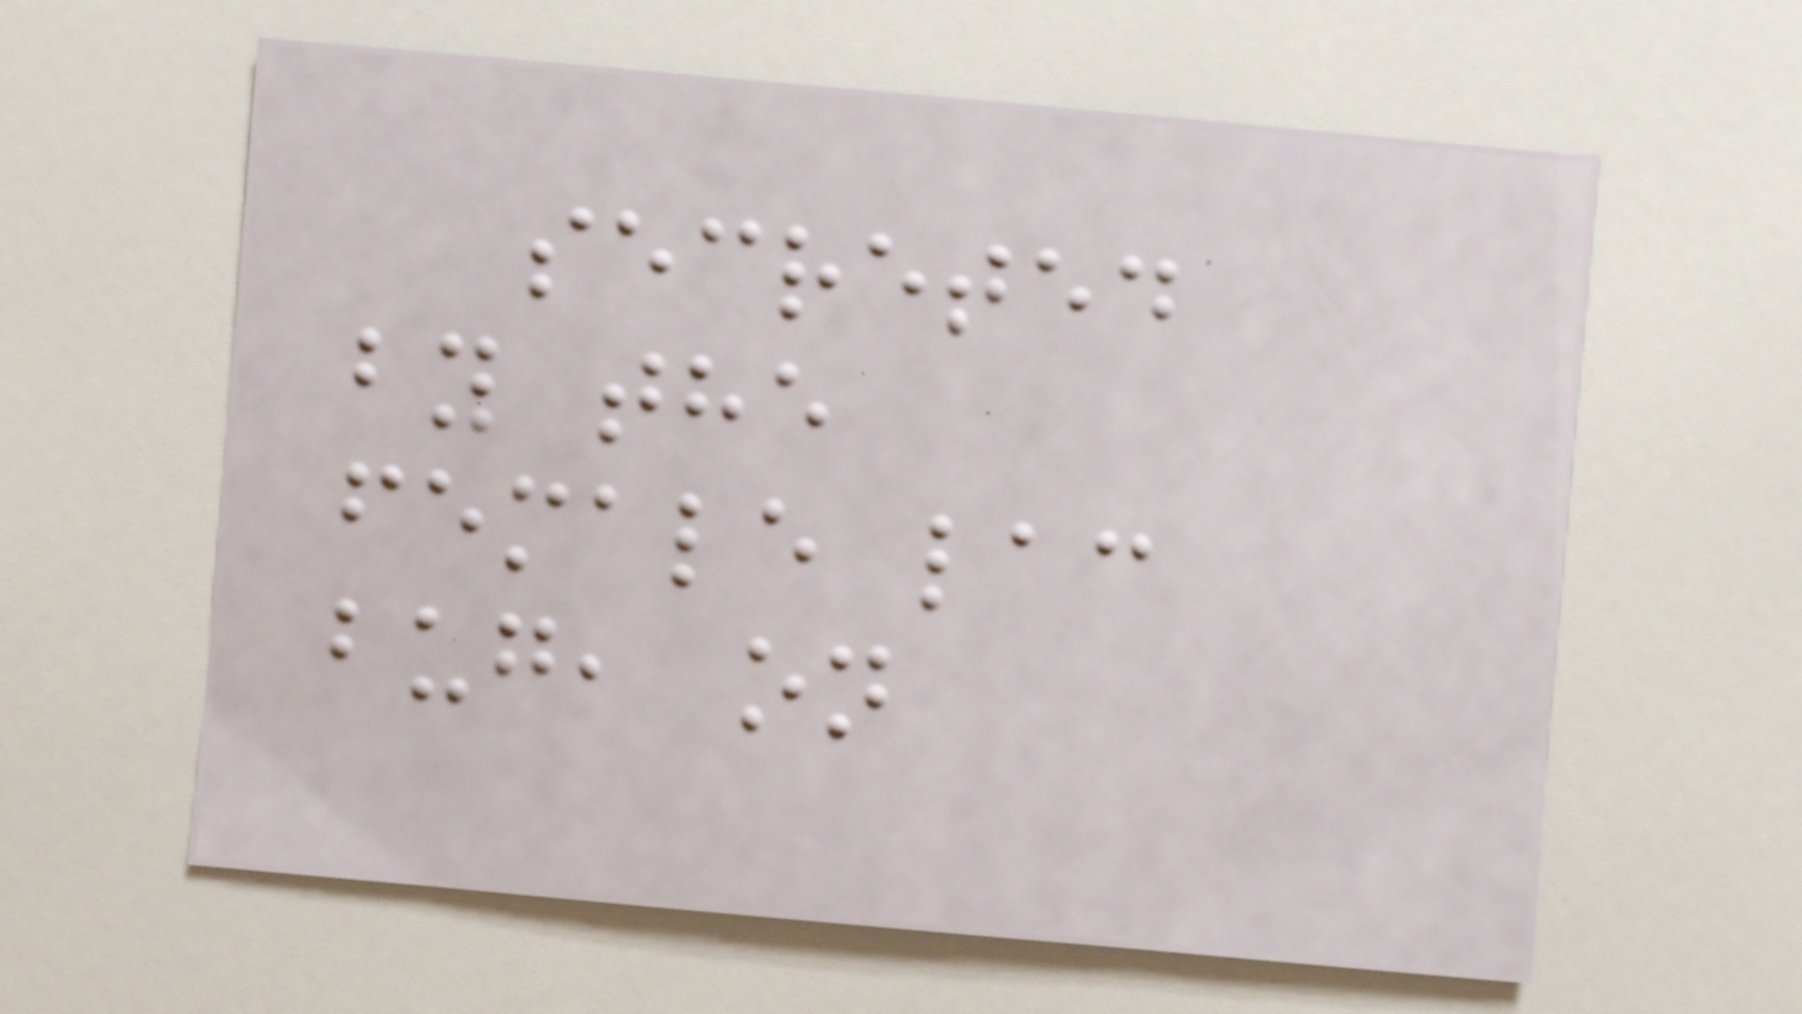secreted
by the
female lac
bug, on
